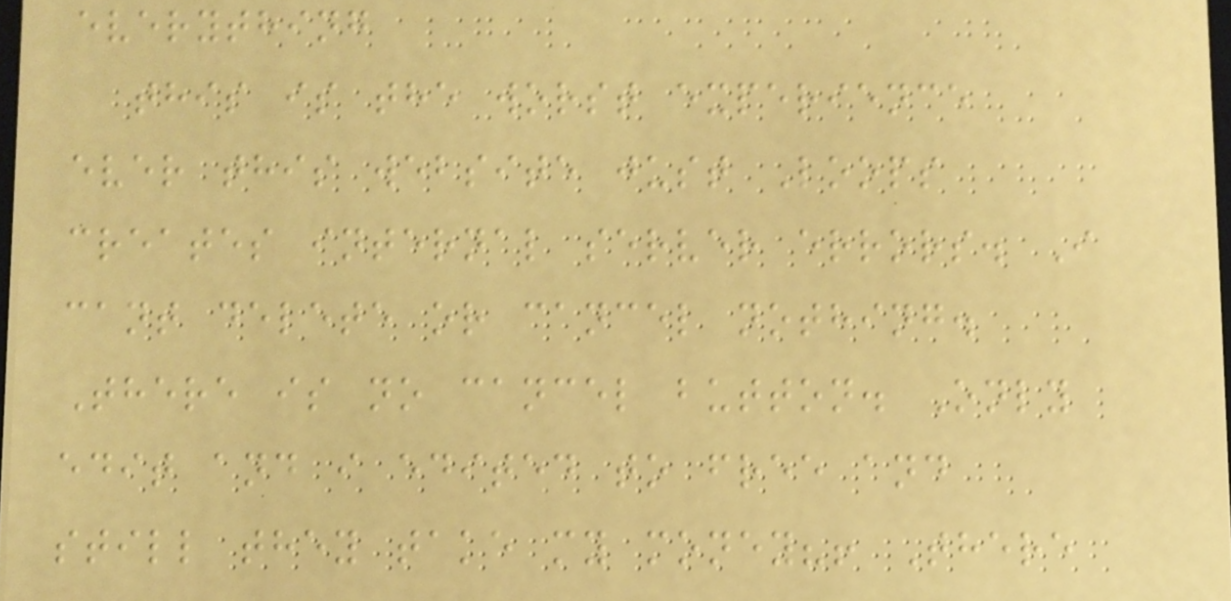everything
this is the worst experience
ever this website just Loops
creates internal server errors. I
cant delete or cancel nothing.
There is no cancel button. Only
edit and i edited to free and
still they take my money?! There
